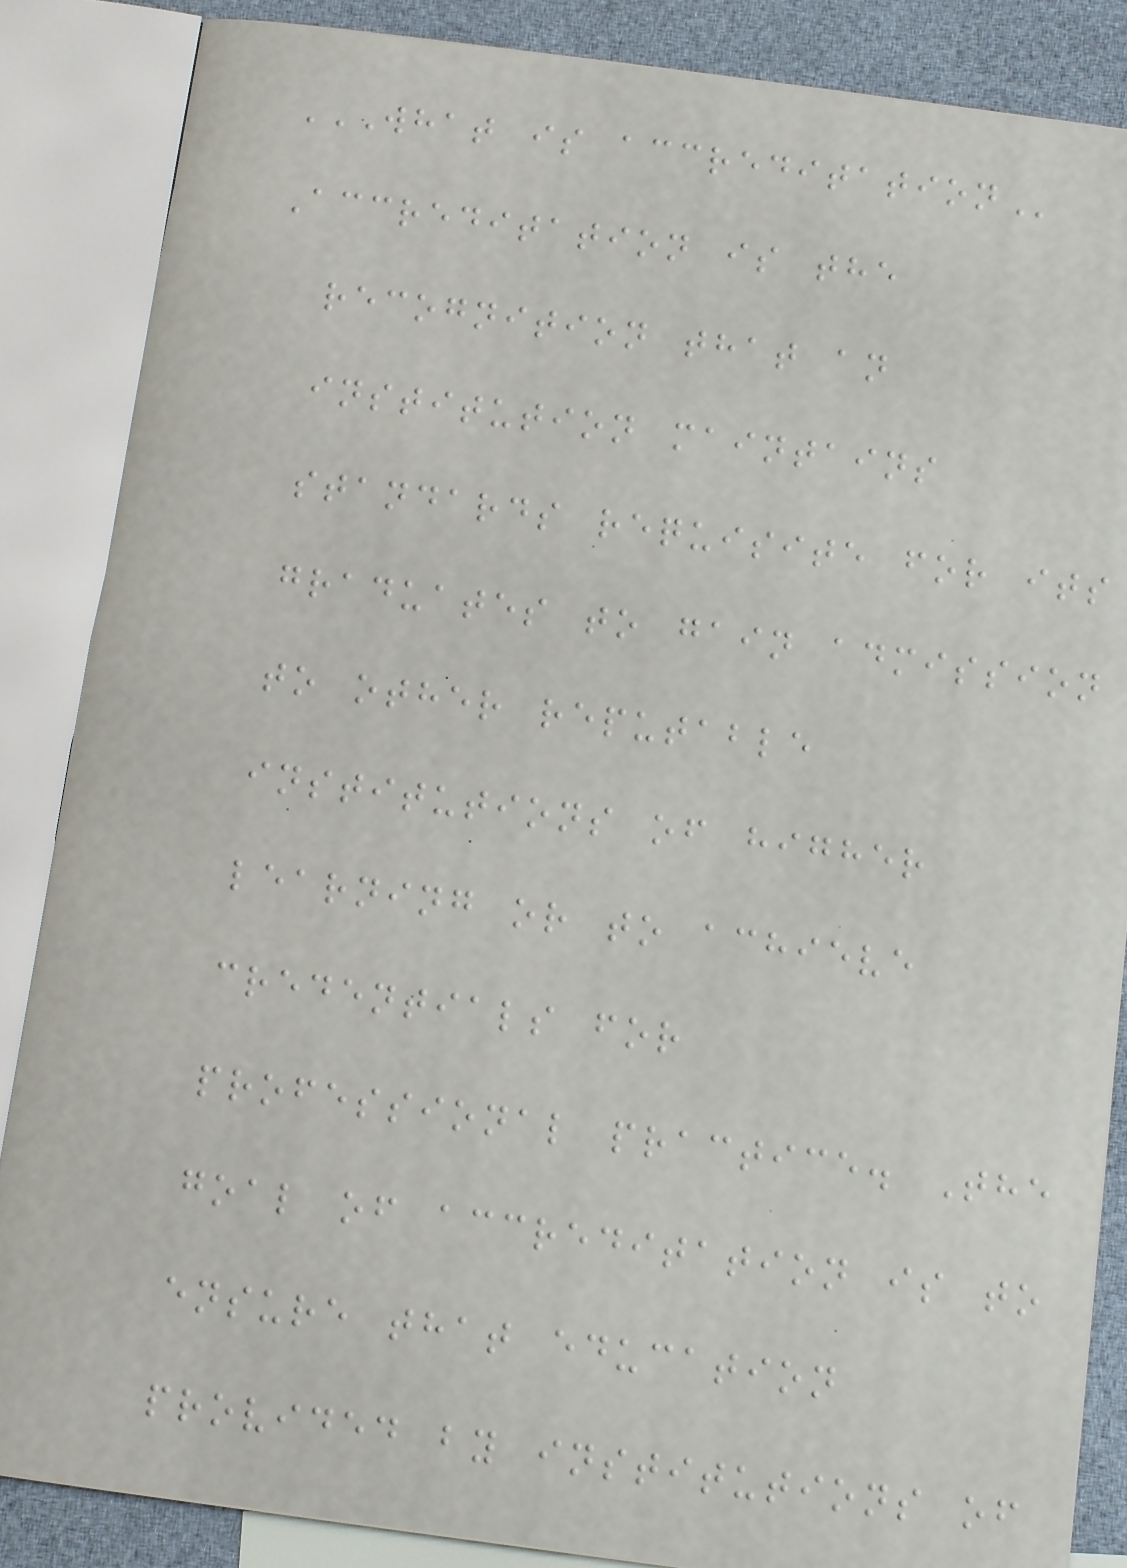WHAT IS ACCREDITATION
Accreditation is the
recognition that an
institution maintains
standards requisite for its
graduates to gain admission
to other reputable
institutions of higher
learning or to achieve
credentials for
professional practice. The
goal of accreditation is to
ensure that education
provided by institutions of
